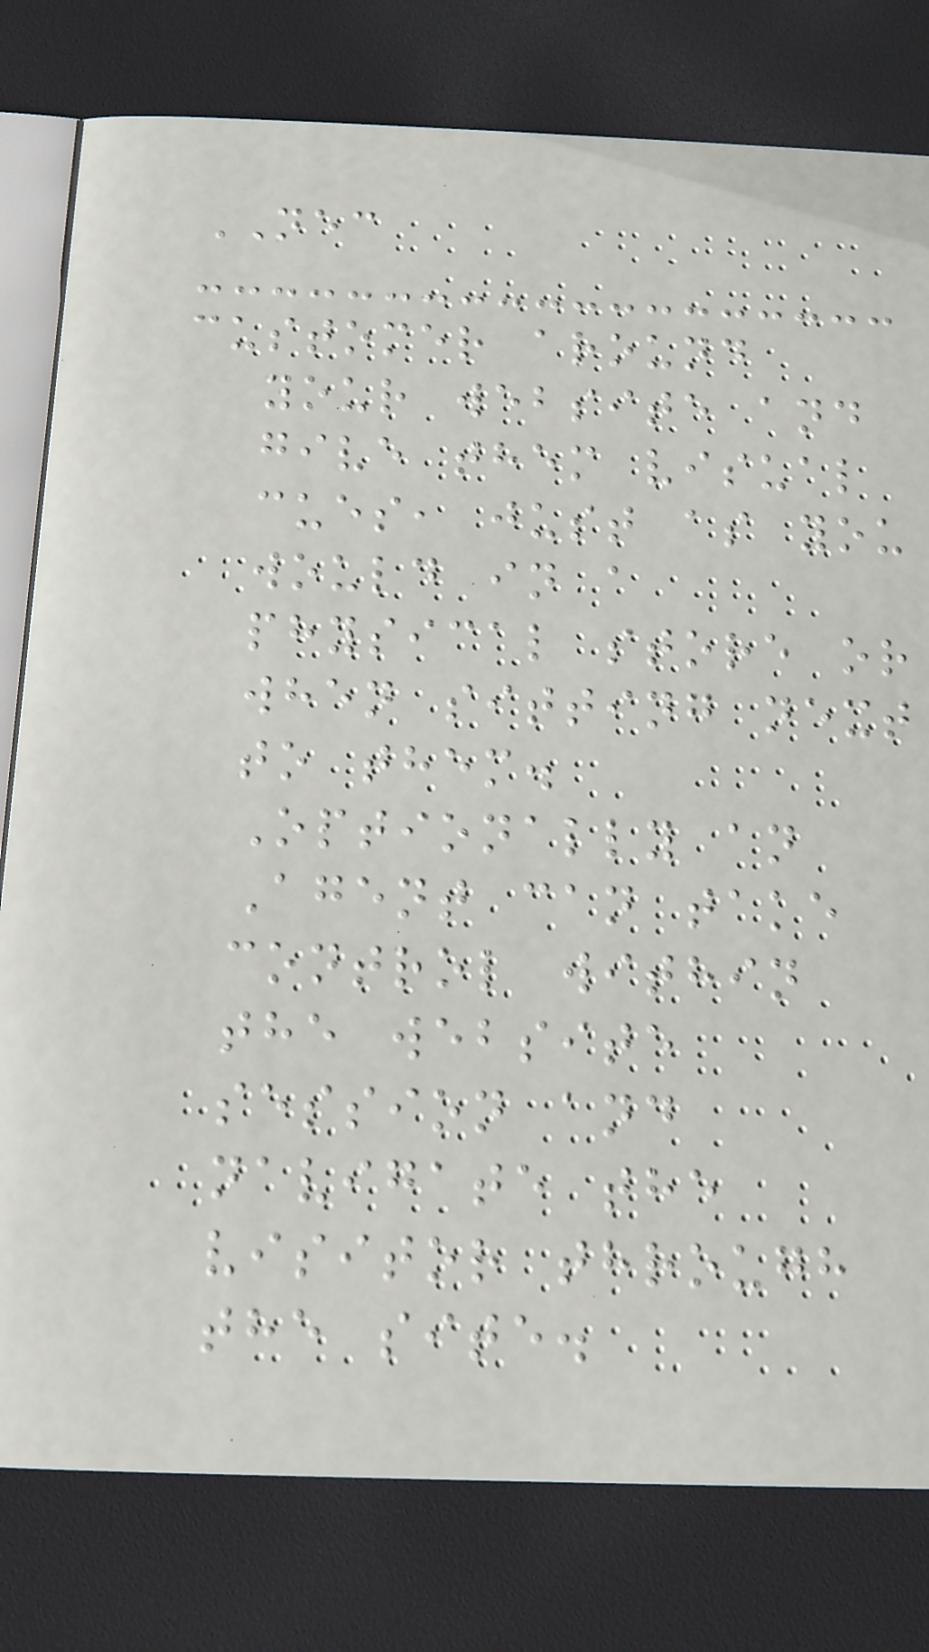NEC
customer around
your website and
give them visual
cues, just as you
would in a
physical store or
when sitting next
to them.
Optionally an
Agent can take
control within
the website
session and
navigate the
visitor through
the site.
